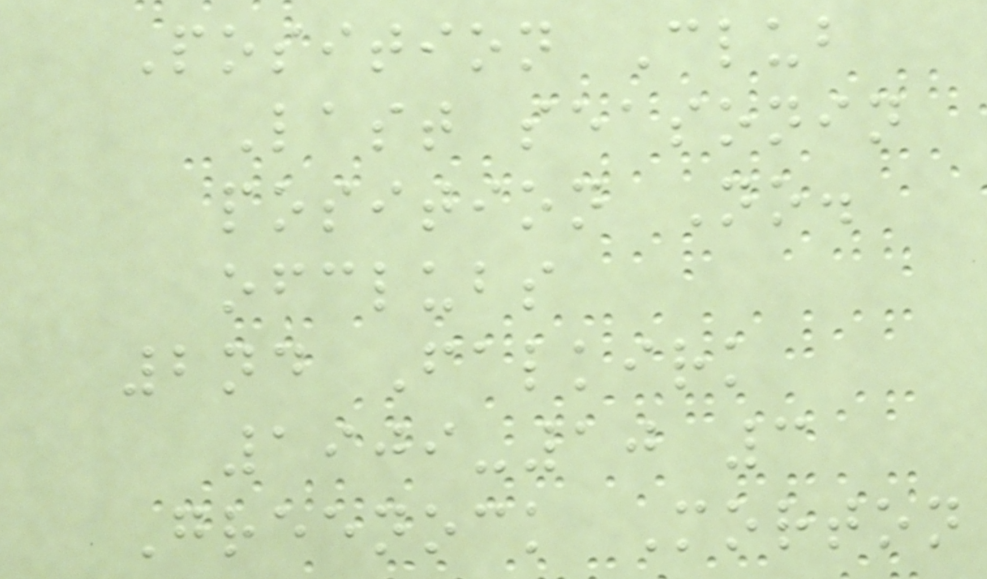Position Club
Last seasonin
position No.
ofclubs
2nd Falkirk
1909-10 3
Greenock Morton
